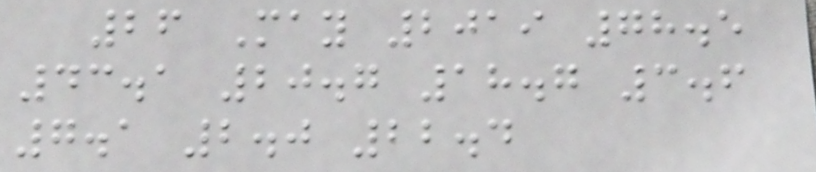26 May 2019 78.5
43.1 20.7 18.7 3.6
7.1 2.0 22.4
